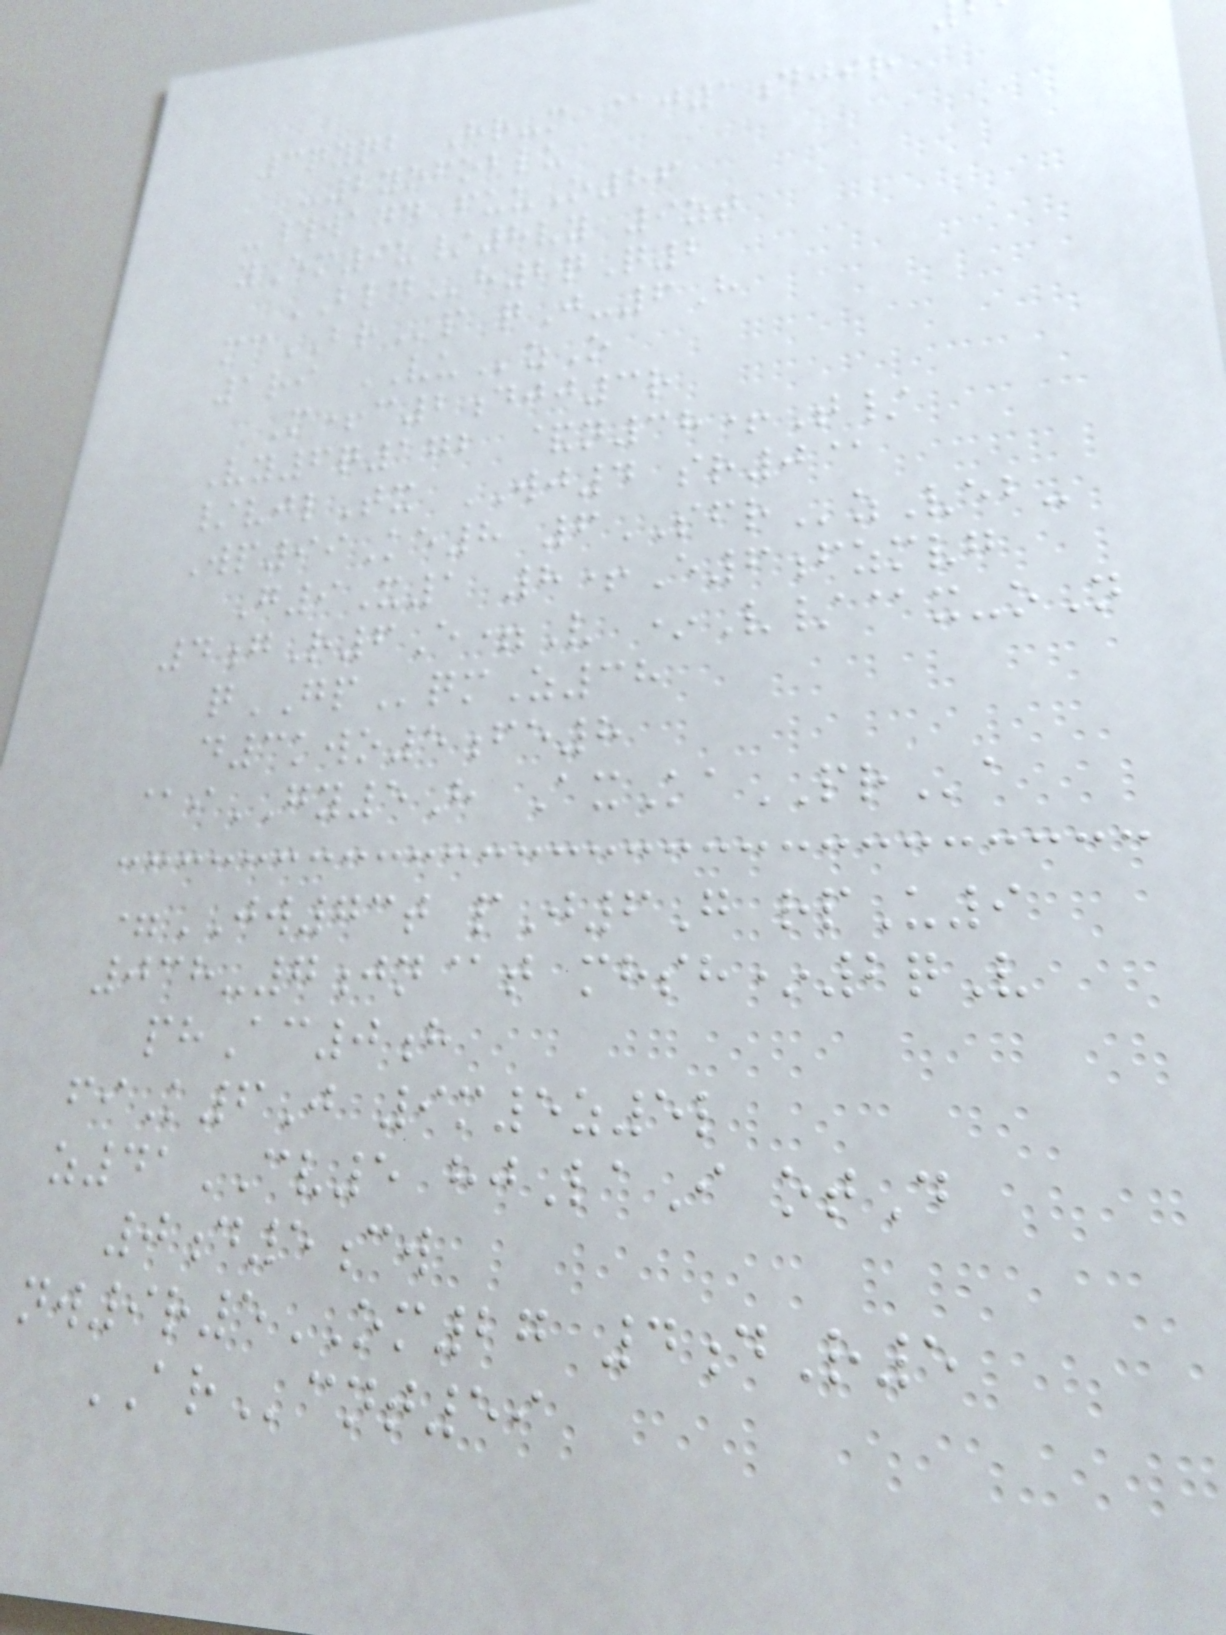3qyqb Hr-m @j1djir
-2yofoblu
-#wadd fuuO86
yEm9u/8vy 9zt
BLDh2qQ2
mcBRp qJ-6H
1ri VUzO
M+c2djj3r
Vy6q172 &n38+T/
/vjlTx WJ4 sr0@
Wp99Ke8 6SFRzVeb-
G9X1 8+E6fzmvg
4gR6E=V *V/@x-oN
qGPqmZ38
d3kwo5fe8
@iGY5H AxKaPRa
=JW73t pJ6G rpU9
038-7jn@t mhsh*2qV
phAc0h
fiK6J 9m5z5l
z41CV5 hjLaI otD
0d5cw
nw9r5OM27 4dR5
ARcnt59
